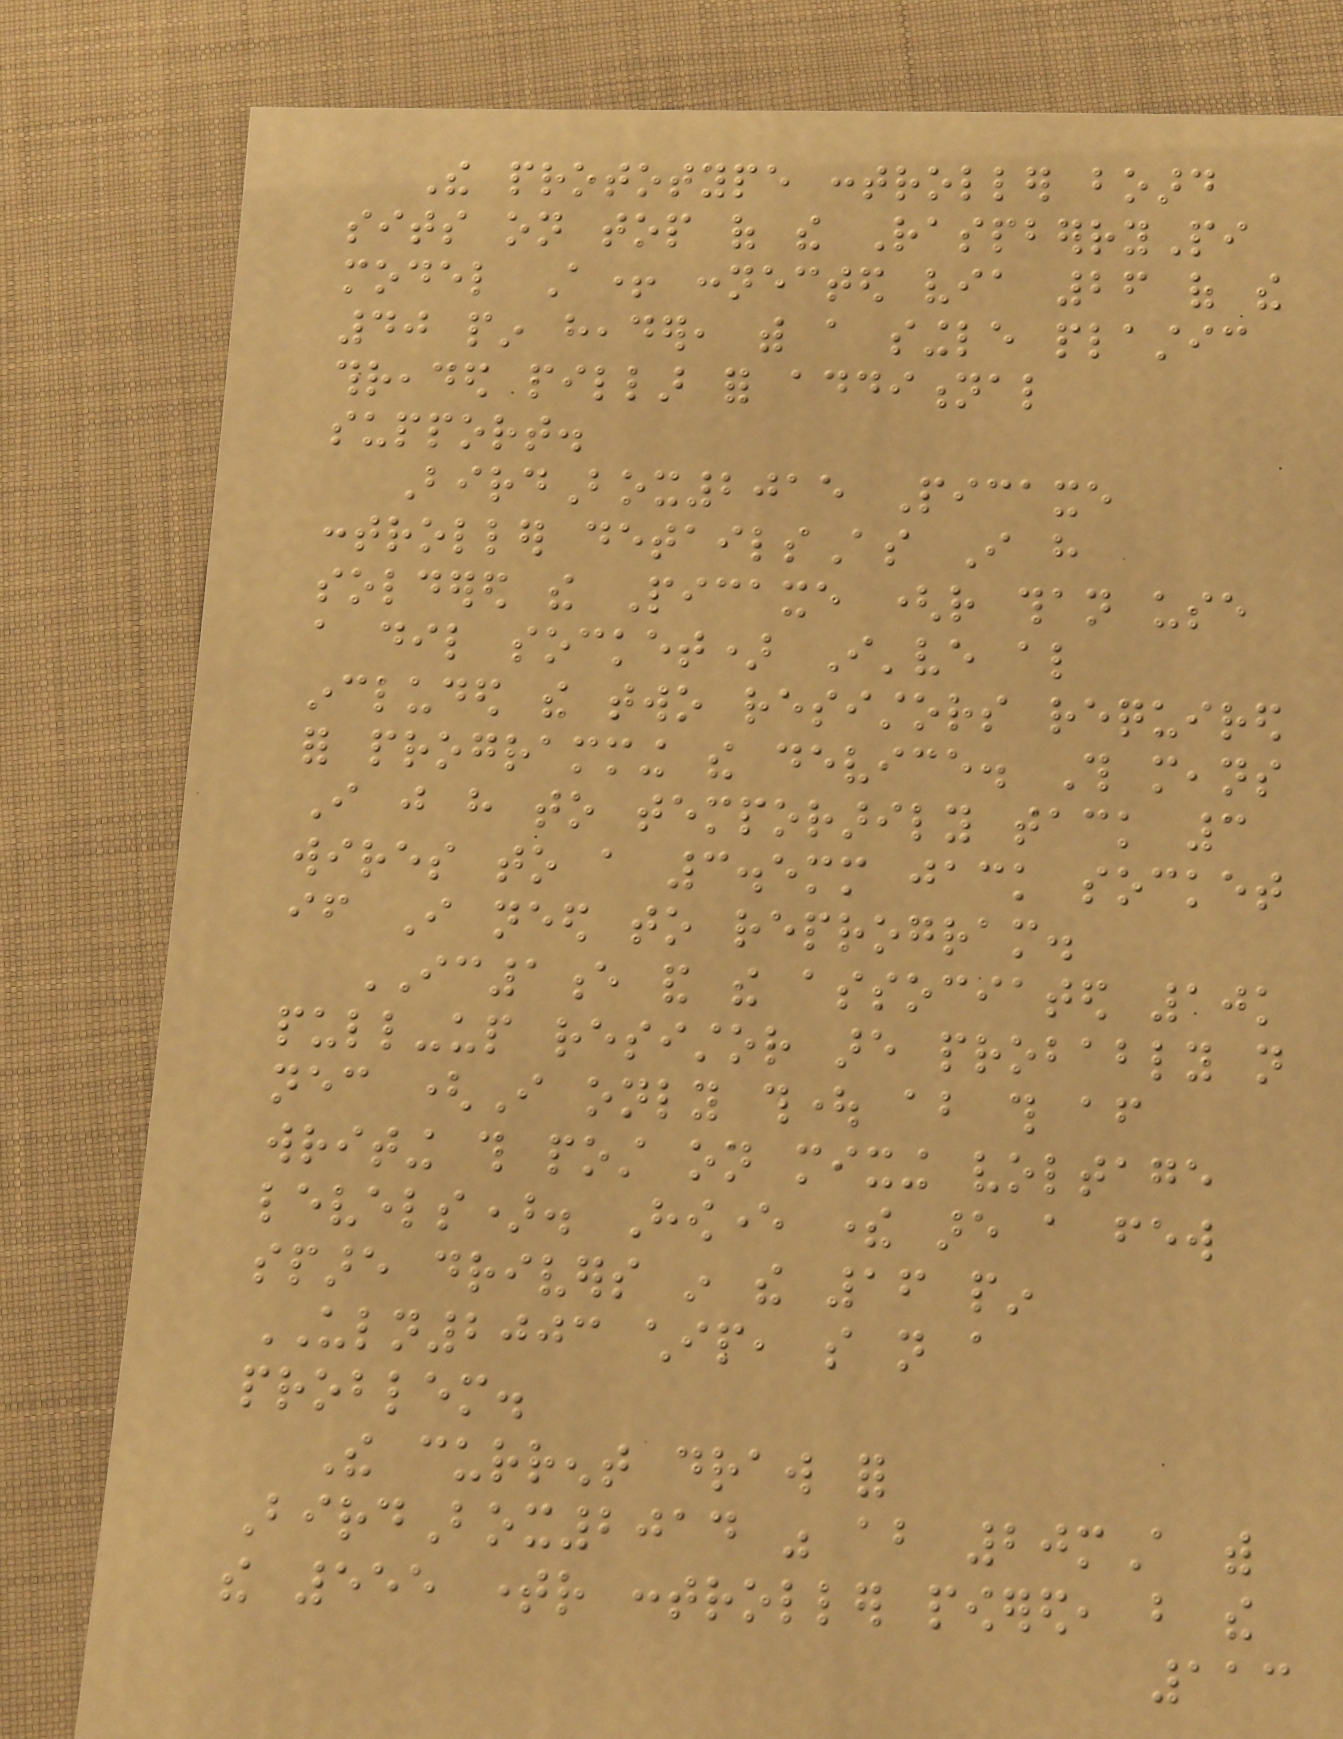The prototype controller board
sits on top of the RaspberryPi
model A+ connected via 26 of the
40 pin header, with a single plastic
threaded pillar for additional
support.
BirdBox2015 Picaxe
controller detailsAs I have
soldered the Picaxe (rather than use
a dil socket) I've also
included the two resistors required
for programming the device. This means
I just have to temporarily tack 3
wires to a 3.5mm jack socket
if I need to reprogram.
IC1e and the associated 10k
pull-up resistor are probably not
necessary (I only thought about this after
writing this post on mixing voltage
levels). However there are a few
spare drivers in the 16 pin
ULN2003 chip, so not a
problem.
The current draw for
BirdBox2014 was about 20mA with
the 555 timer controller powered, but the
113
